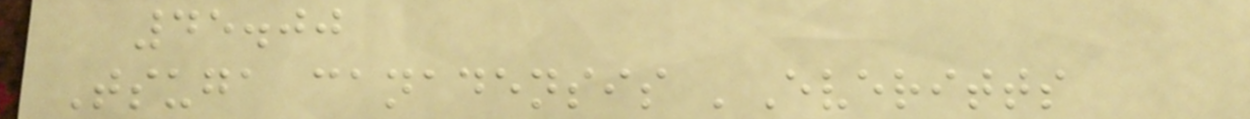45.00
Tsuga canadensis 'Everitts
